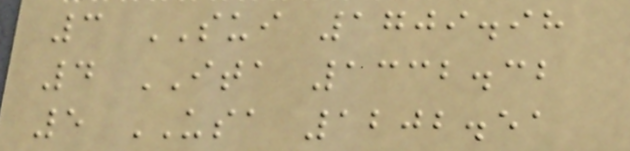3 SUI 1709.98
4 ITA 1332.32
5 USA 1202.51
